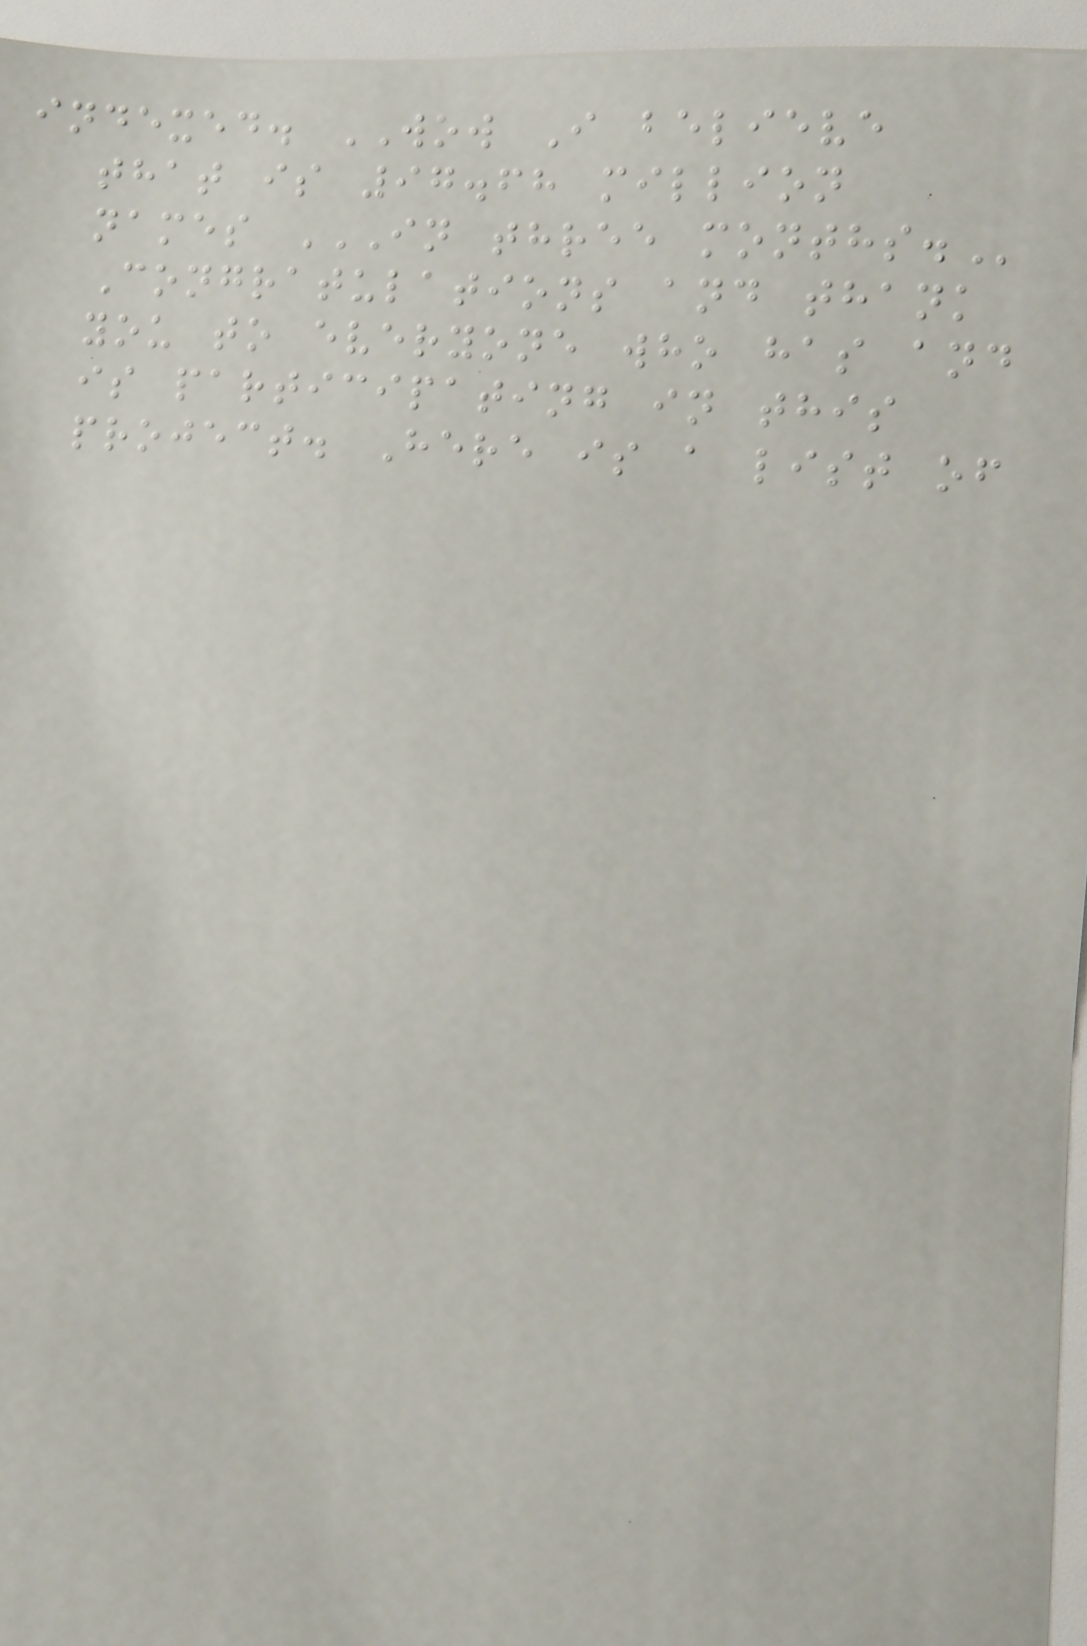indexed. WOW I believe
that is 97.68 million
names IN THREE MONTHS.
Congratulations and thank
you to everyone who has and
is participating in this
project. Here is a list of
